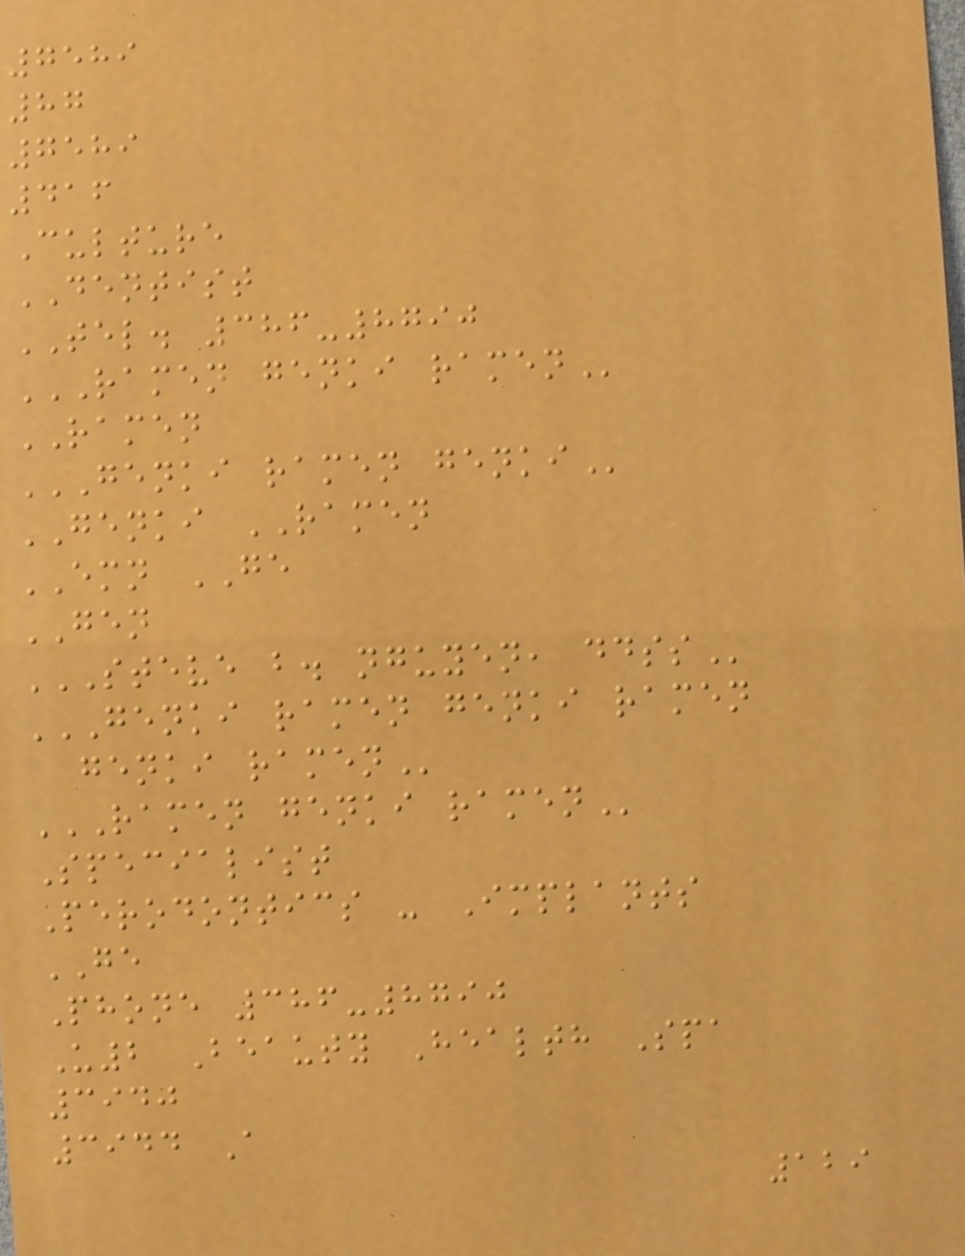7589
87
7589
416
Culture
DENTIST
TEL. 386-8790
RAMEN GENKI RAMEN
RAMEN
GENKI RAMEN GENKI
GENKI RAMEN
EMN GE
GEN
STEVE B. NGUYEN, DDSS
GENKI RAMEN GENKI RAMEN
GENKI RAMEN
RAMEN GENKI RAMEN
Specialist
Perodontics - Implants
GE
Phone 386-8790
U2 Beauty Health Spa
3940
3944 A
129
